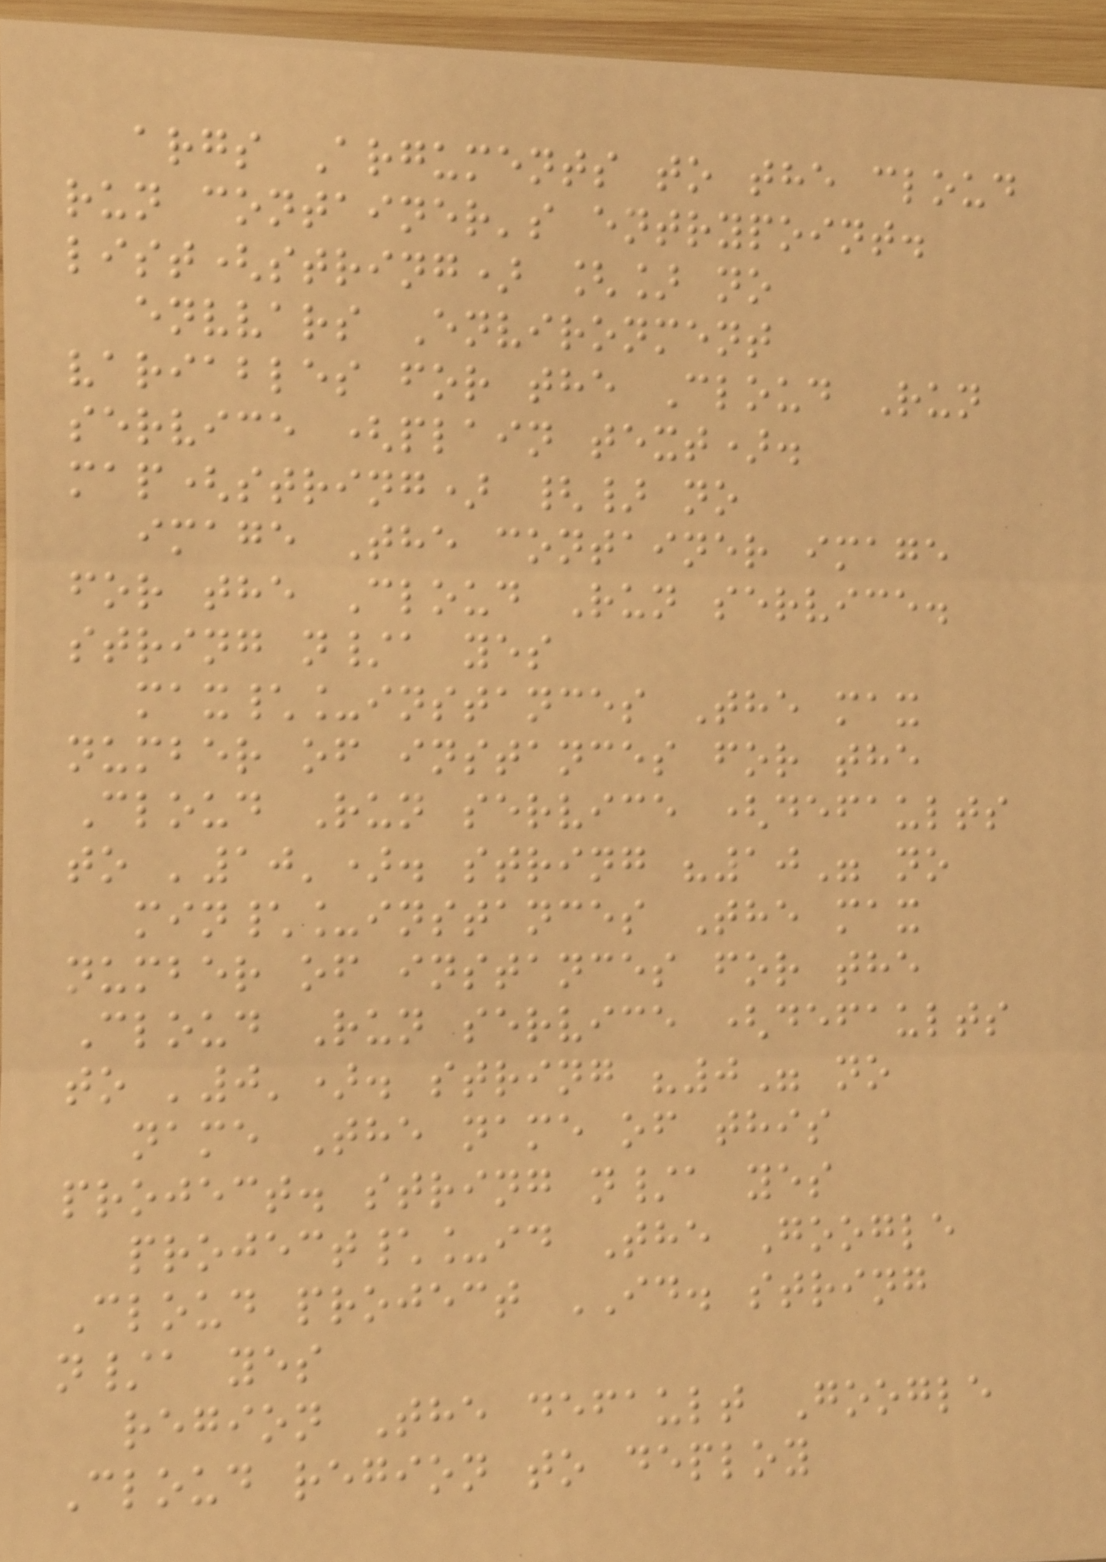args Arguments to the cloud
run container's entrypoint.
list(string) [] no
envvars Environment
variables for the Cloud Run
service (plain text).
map(string) {} no
image The container image
for the Cloud Run service.
string n/a yes
max\_instances The max
number of instances for the
Cloud Run service (defaults
to '10'). string "10" no
min\_instances The max
number of instances for the
Cloud Run service (defaults
to '0'). string "0" no
name The name of this
project. string n/a yes
project\_id The Google
Cloud project ID. string
n/a yes
region The default Google
Cloud region to deploy
